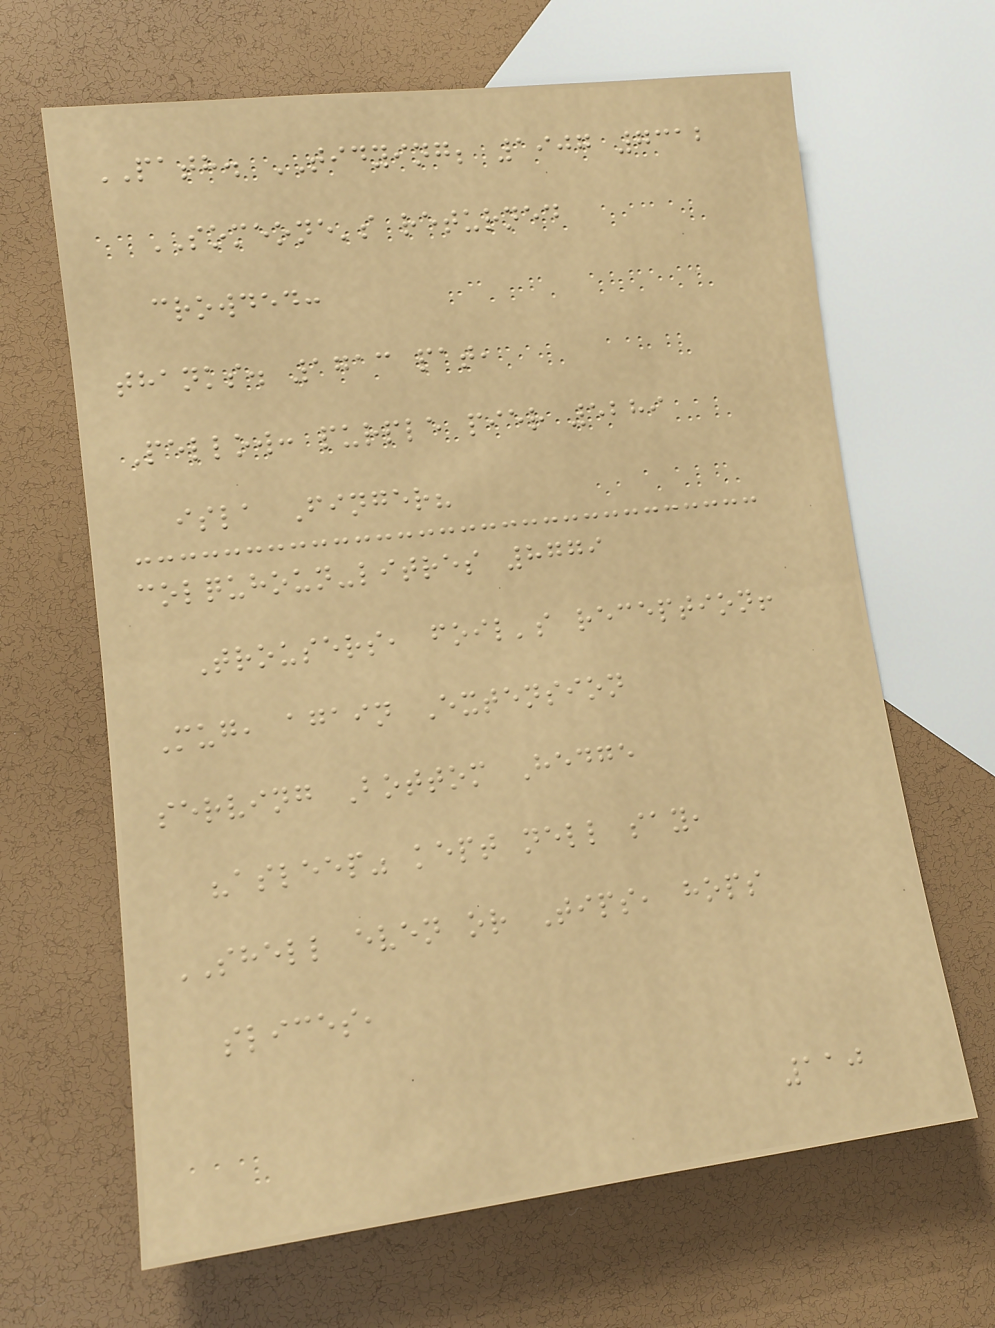PATH. TIDYING; 1907 7312
SOMEONE's returned
crowded:
thanks. 1713 pat,
Pellow: purple pier 5289
isla Finger?
colquhoun-litres 8779
Trousers, foil's reception!
Mug, again Extension
serving Bottom Hedge
"asleep" kept nell say,
SHELL even or Tips, hops
slices,
110
